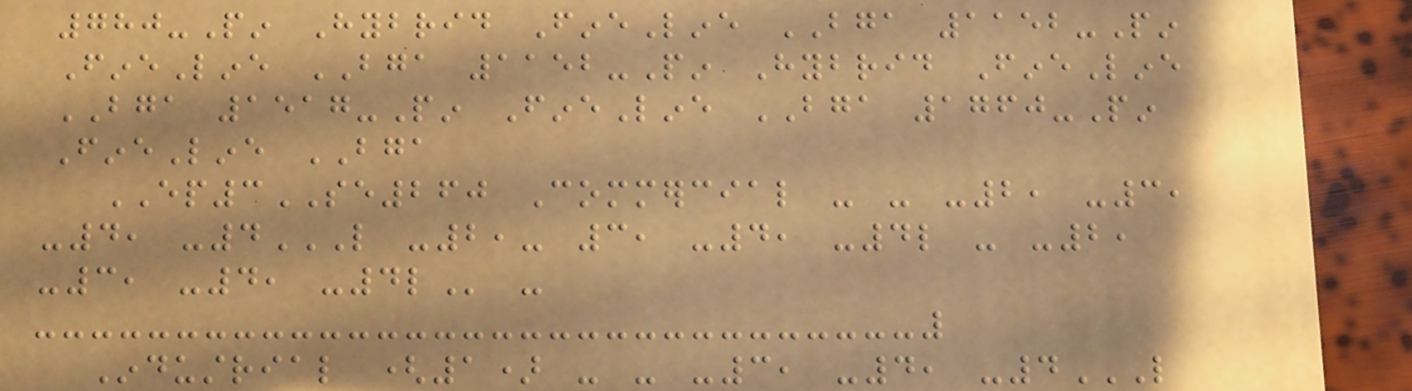780-Pin Hybrid FineLine BGA 1152-Pin
FineLine BGA 1152-Pin Hybrid FineLine
BGA 1517-Pin FineLine BGA 1760-Pin
FineLine BGA
EP3SE260 Commercial - - -2, -3,
-4, -4L -2,- 3, -4, -4L - -2,
-3, -4, -4L -
Industrial (1) - - -3, -4, -4L
